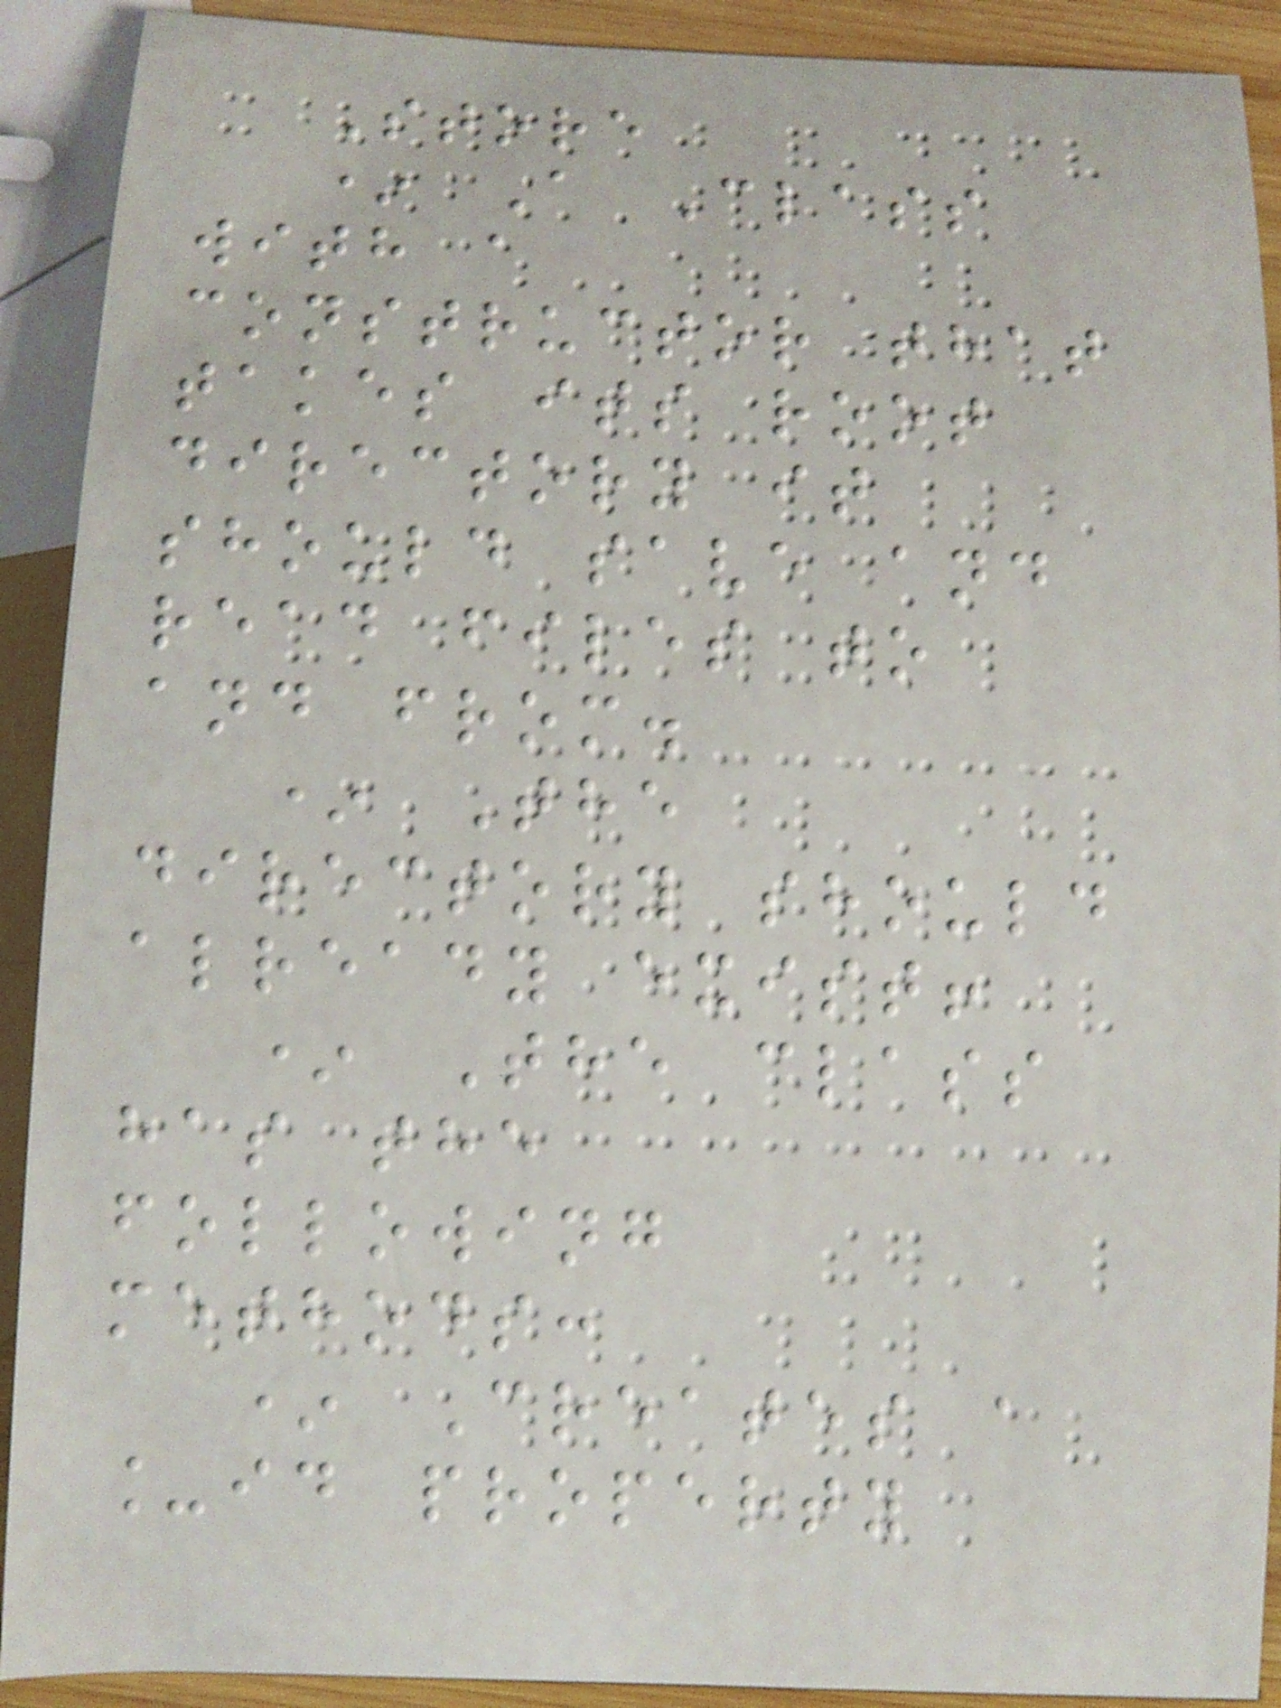Store
* A Class
with a
constructor that
takes its root
directory it
should save and
read files to
and from.
* The
directory should
already exist!
* The class
has the
following
methods:
* Creates a
_id property
